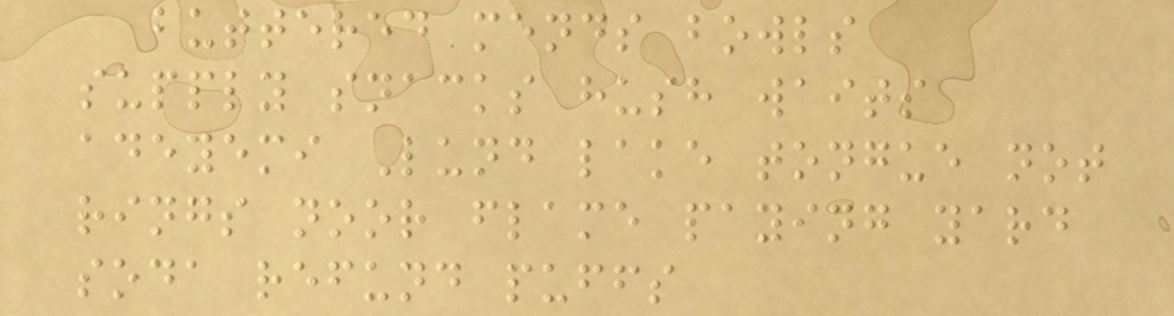buttered mends bowls
supply snacks hush waits
adeyemi Lund lake tongue not
rings noor flame paying yard
soda refund puffs
